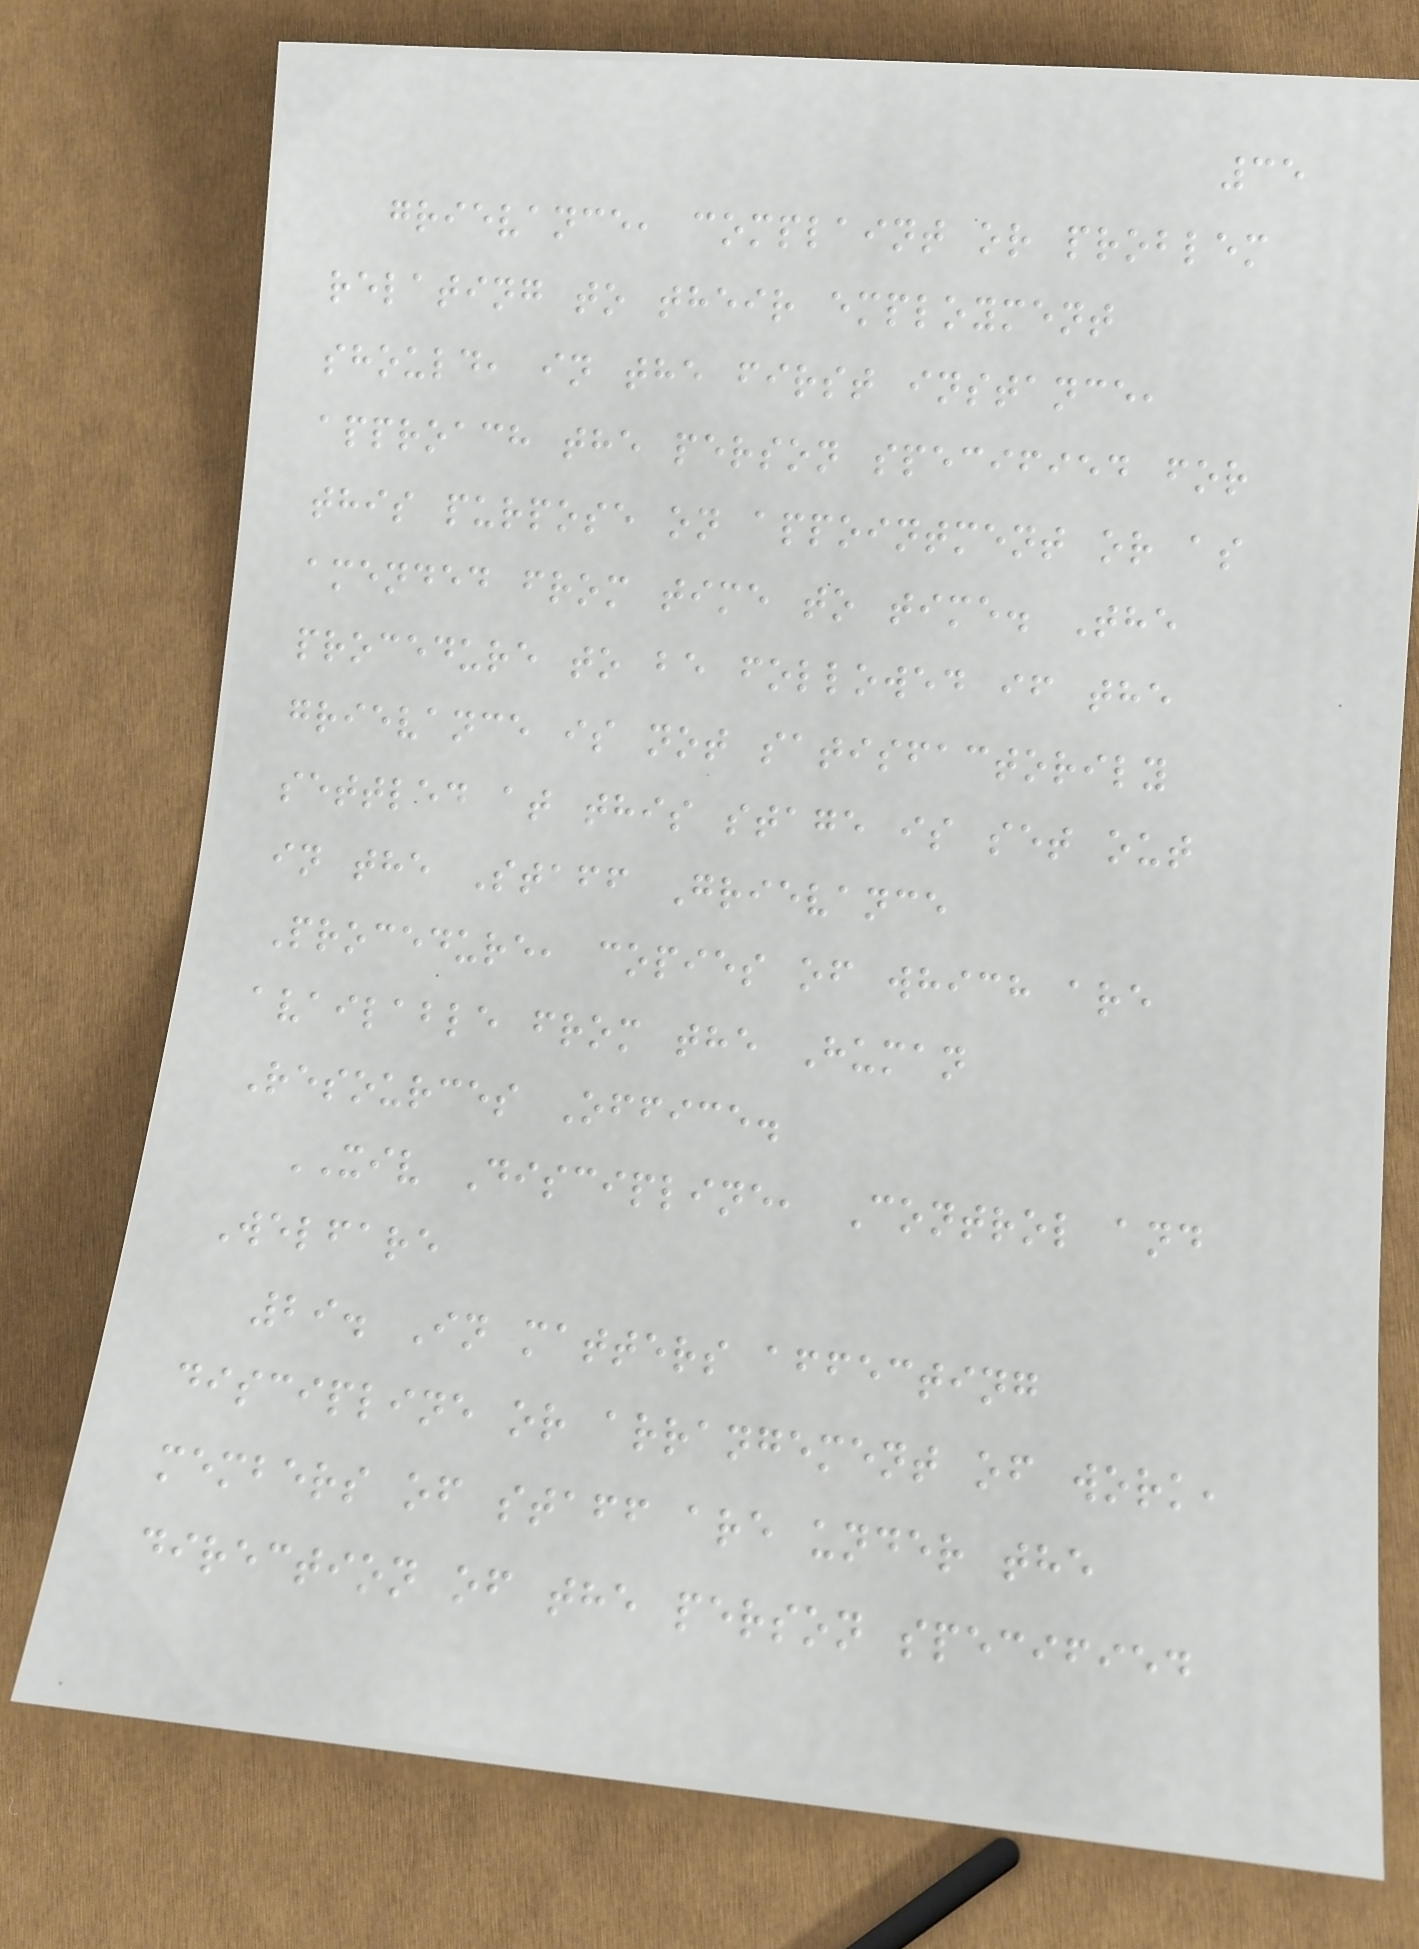35
grievance, complaint or problem
relating to their employment
should, in the first instance,
approach the person specified for
this purpose on appointment or as
amended from time to time. The
procedure to be followed if the
grievance is not satisfactorily
settled at this stage is set out
in the Staff Grievance
Procedure, copies of which are
available from the Human
Resources Office.
XIV Discipline, Control and
Welfare
29. In matters affecting
discipline or arrangement of work,
members of staff are under the
direction of the person specified
